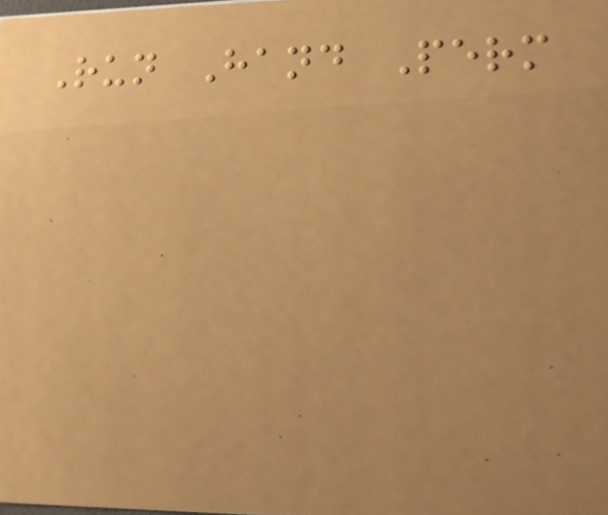Run Hand Perm
